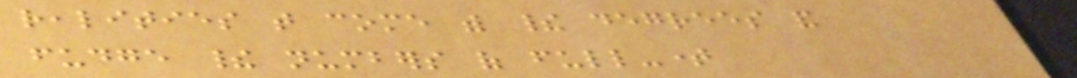realities that come with their degrees and
fudge their numbers of full-time
